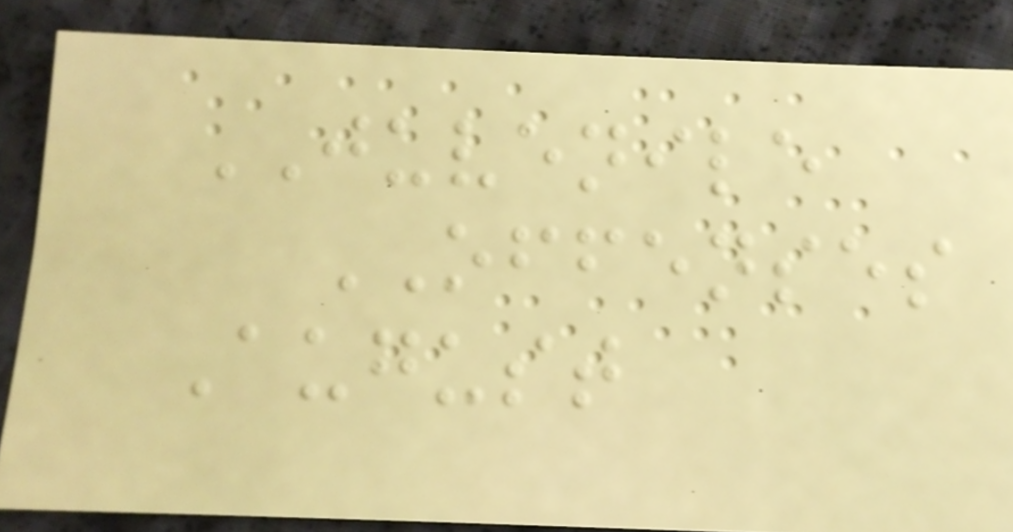JUVENILE
OFFENSES
August
